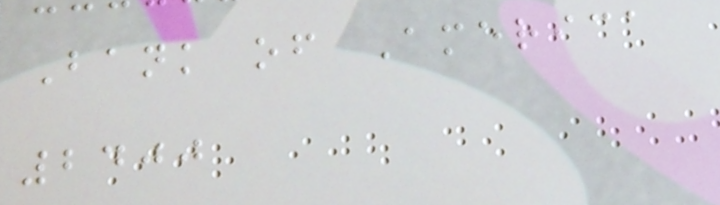Bank of America
2400
